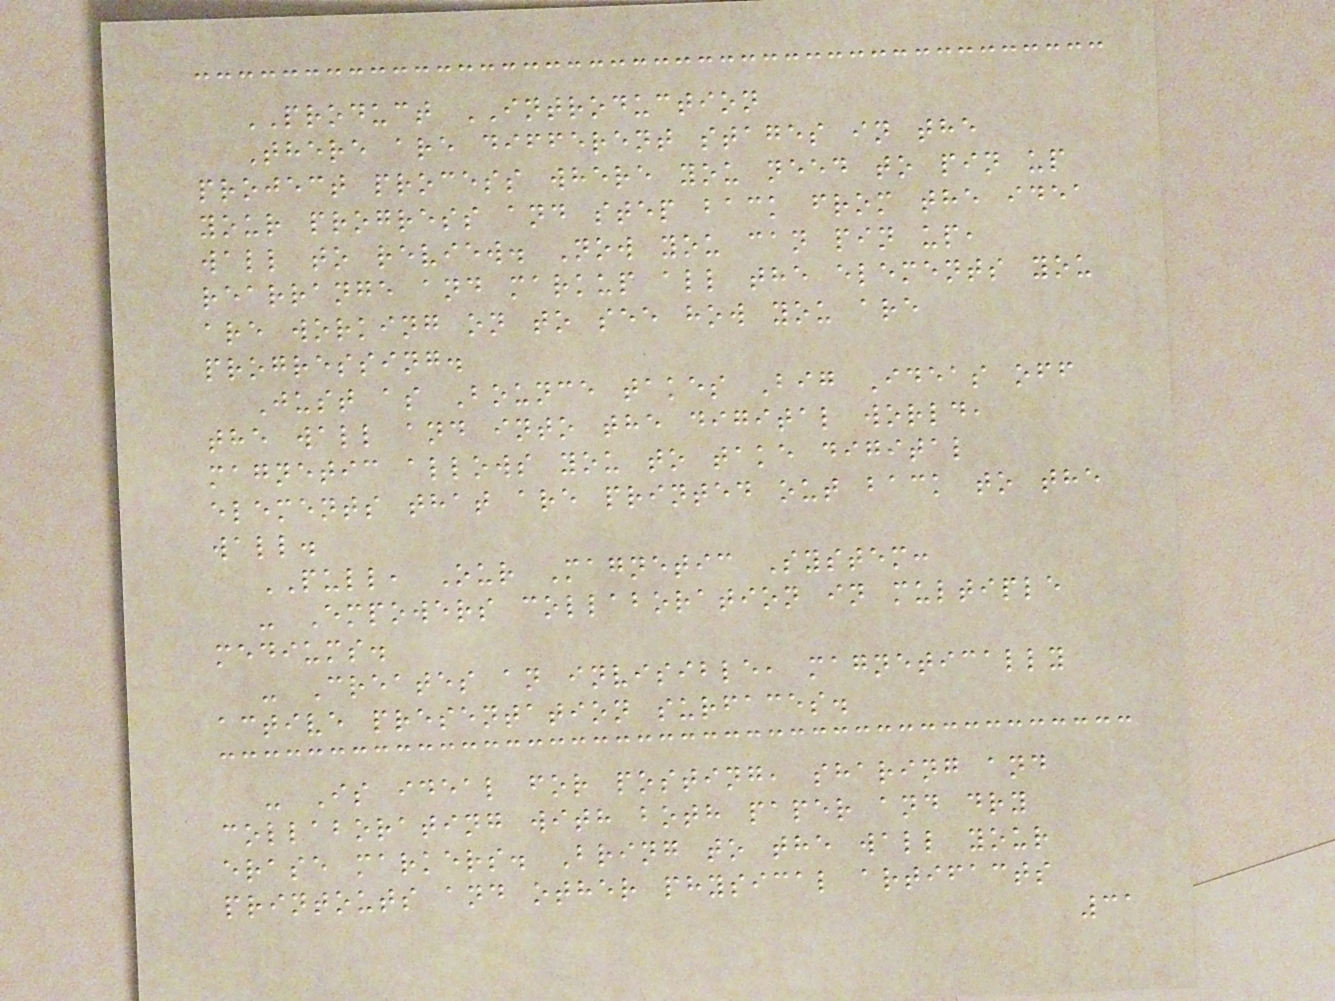PRODUCT INTRODUCTION
There are different stages in the
project process where you need to pin up
your progress and step back from the idea
wall to review. Now you can pin up,
rearrange and markup all the elements you
are working on to see how you are
progressing.
Just as Bounce takes Big Ideas off
the wall and into the digital world,
magnetic allows you to take digital
elements that are printed out back to the
wall.
PULL, Our Magnetic System:
- Empowers collaboration in multiple
mediums.
- Creates an invisible, magnetically
active presentation surfaces.
- Is ideal for posting, sharing and
collaborating with both paper and dry
erase markers. Bring to the wall your
printouts and other physical artifacts
31
